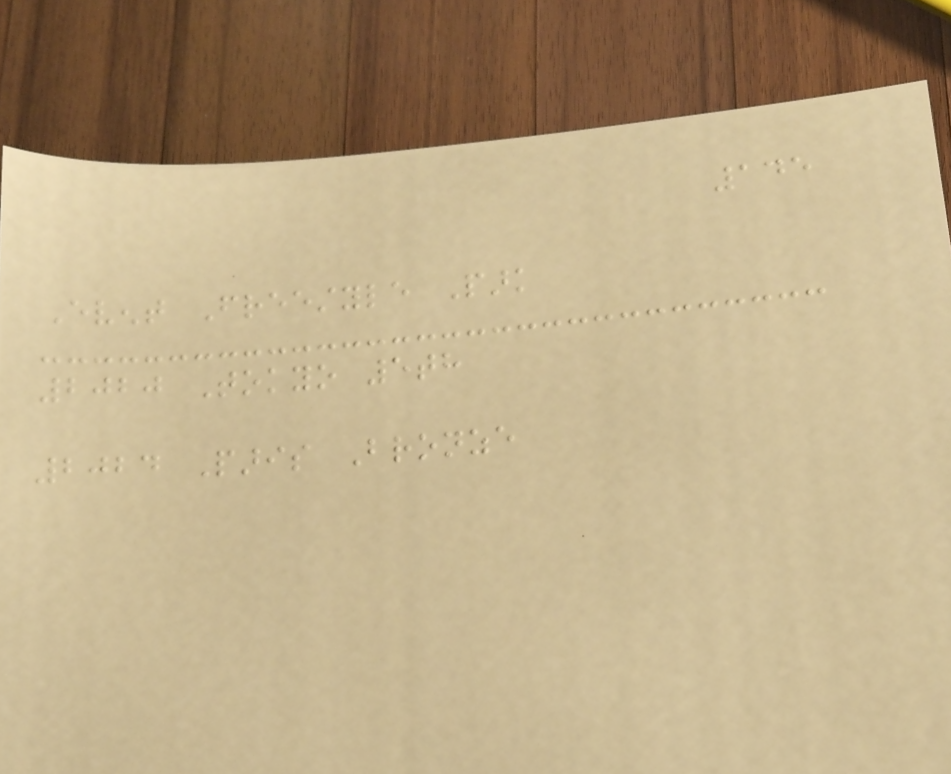145
Event Freestyle Park
2020 Tokyo 5th
2024 Paris Bronze
